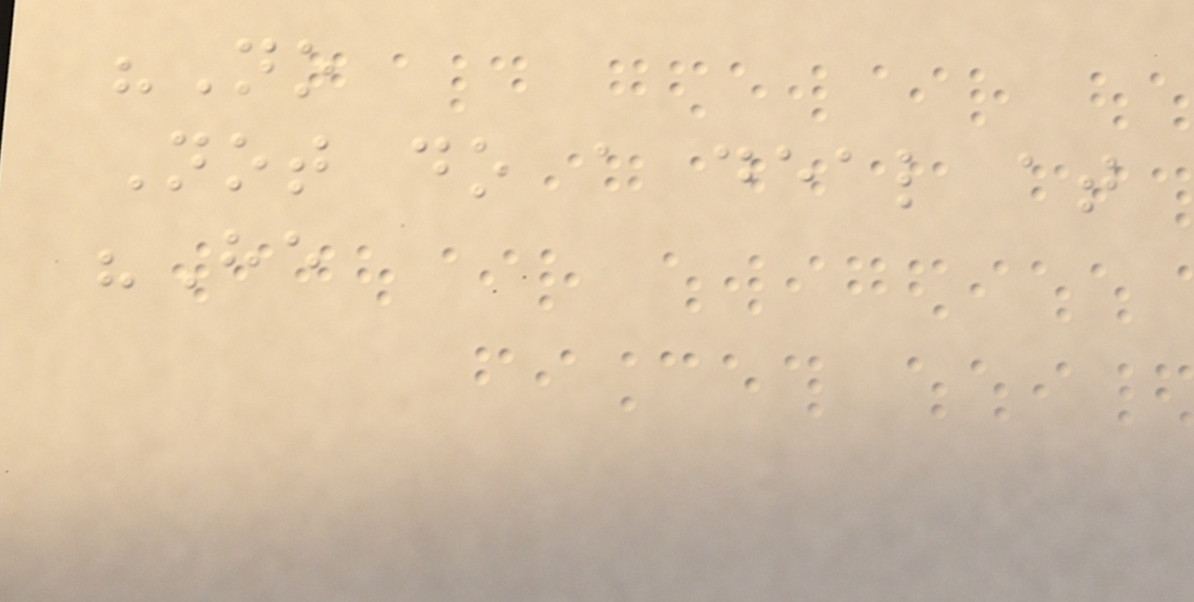"No
Not do a deal at
"He
